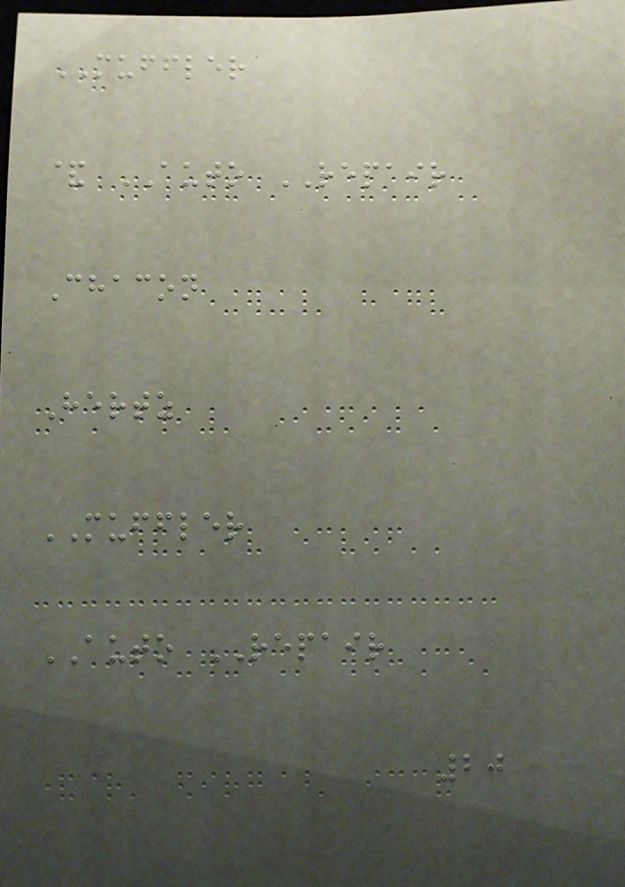MUFFLER
& AUTO REPAIR
Chacon
Hertz
MUFFLER
AUTO REPAIR
20
